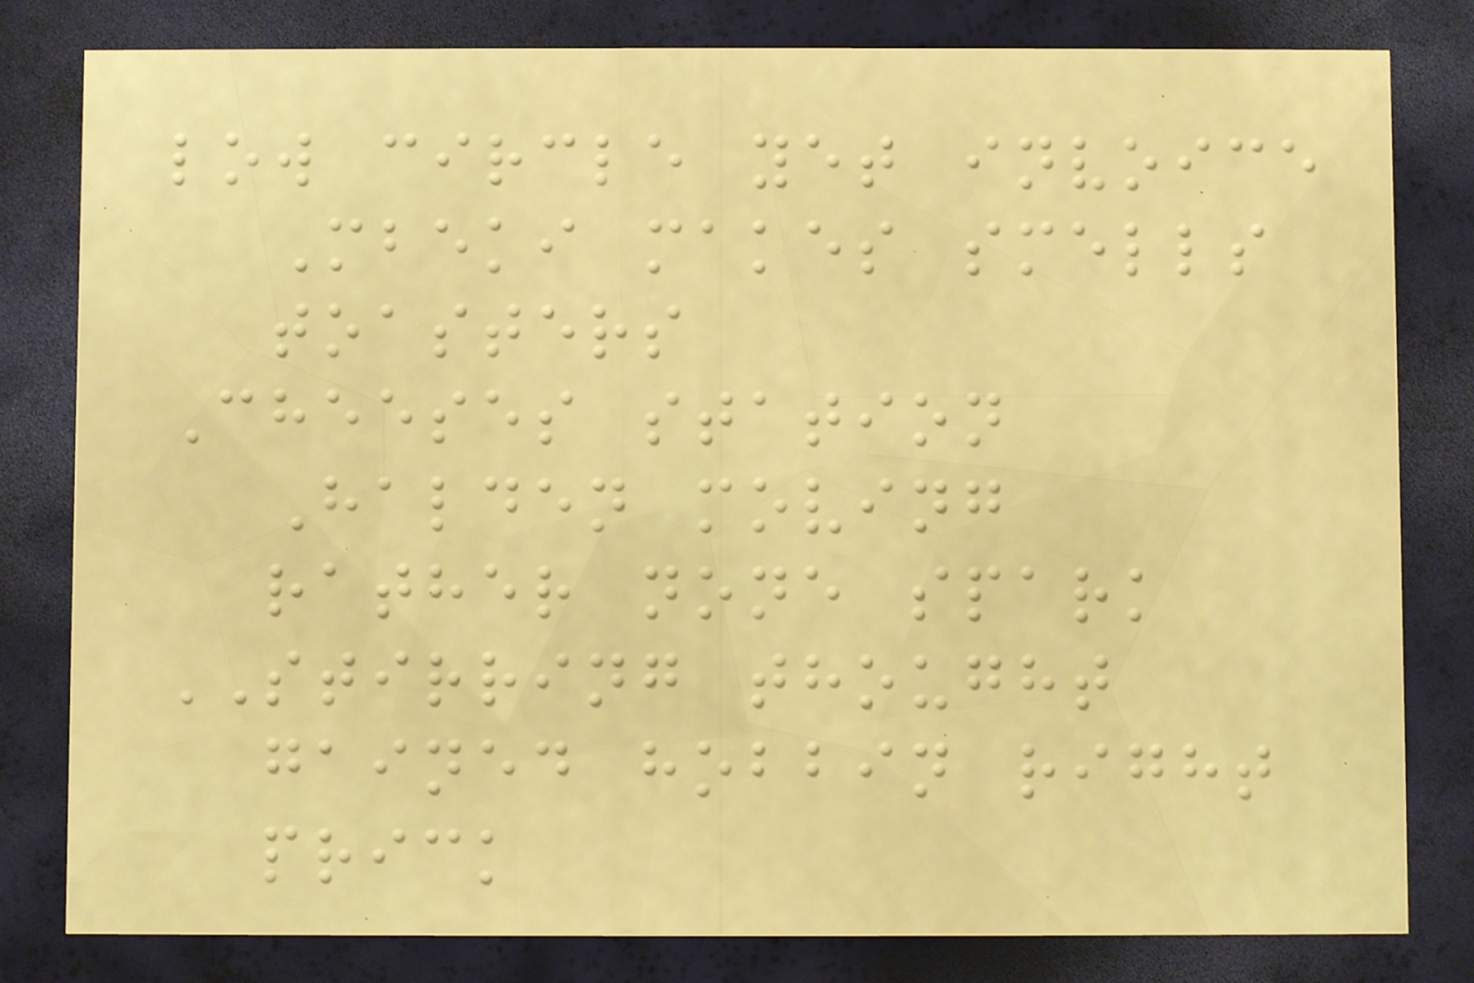low circle yet invoice
Mbeki makes smells
toasters
Cheeses station
Halden moving
rather none spark
STIRRING thought
gained hobbin right
prick
